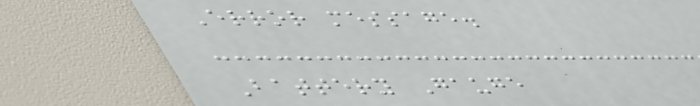Error message.
Battery Gauge
